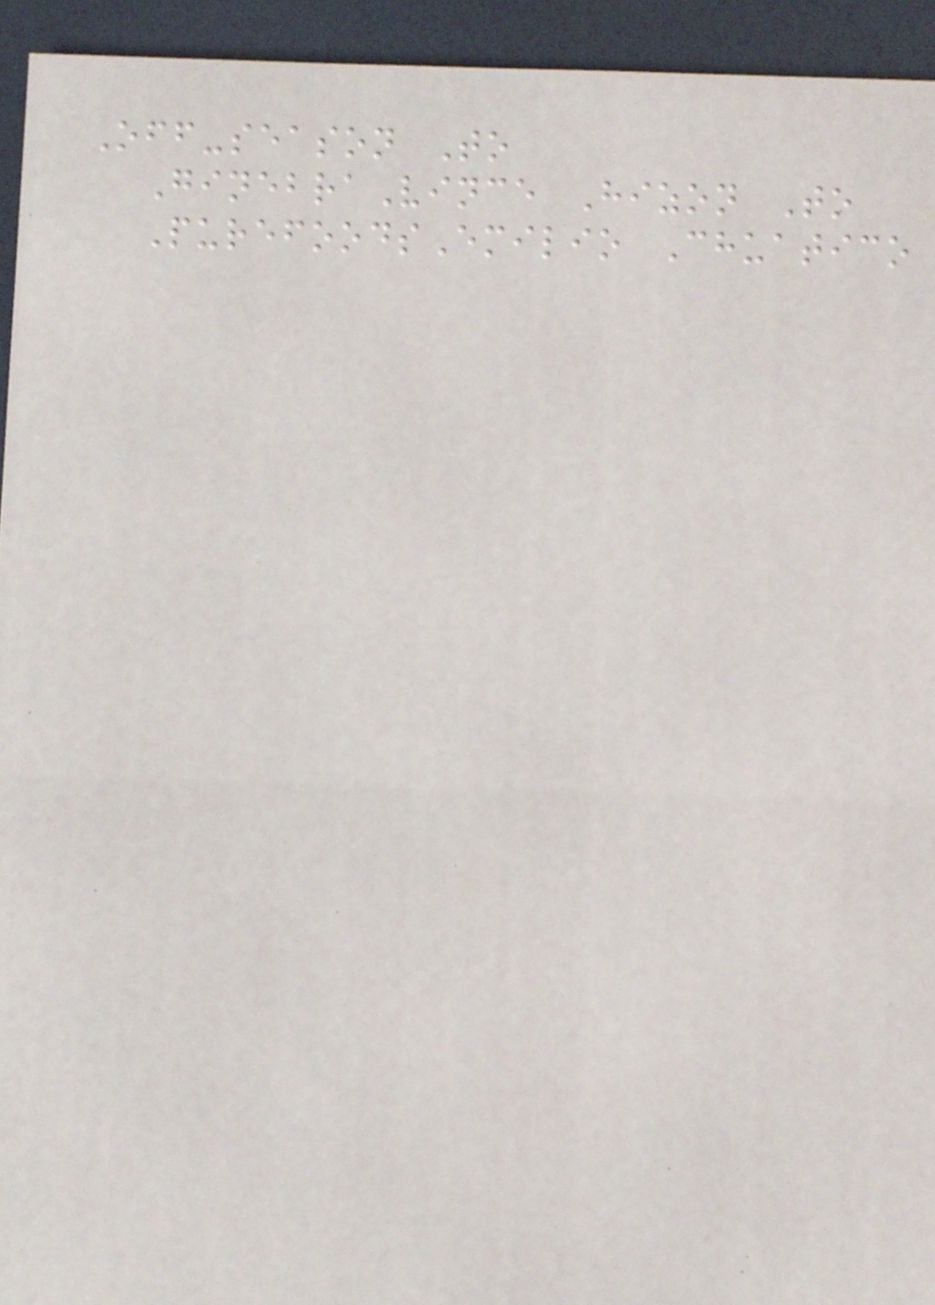Off-season To
GinebraVince Hizon To
PurefoodsEmilio Chuatico
